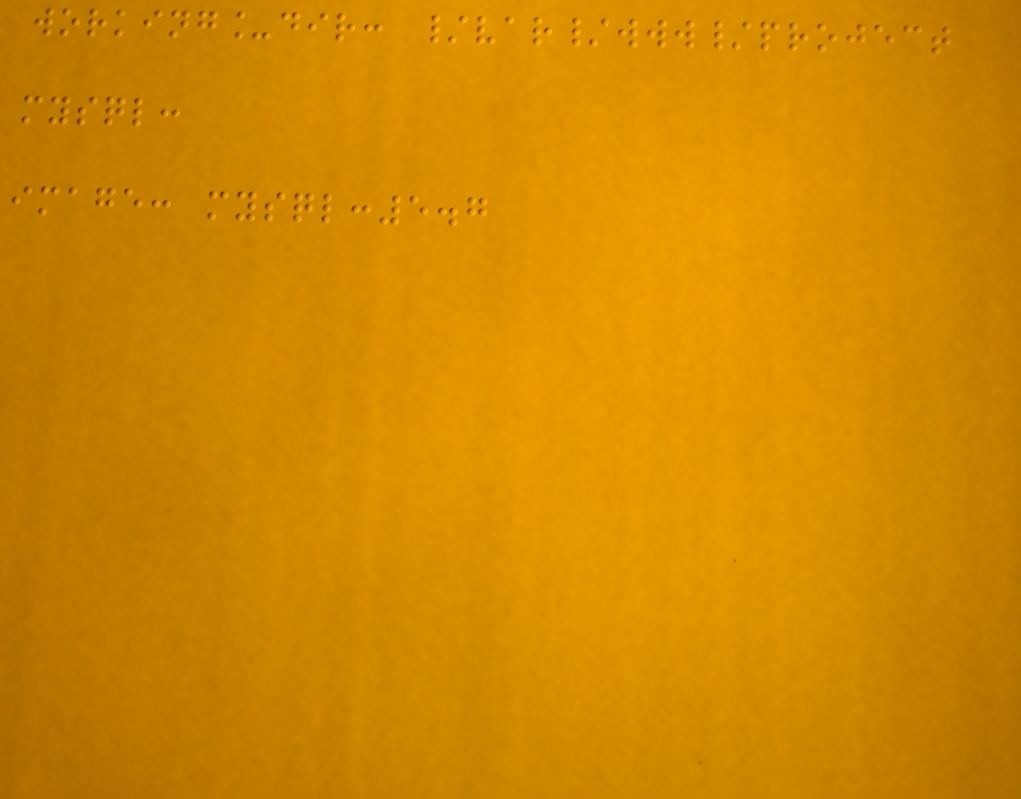working_dir: /var/www/project
mysql:
image: mysql:5.7
